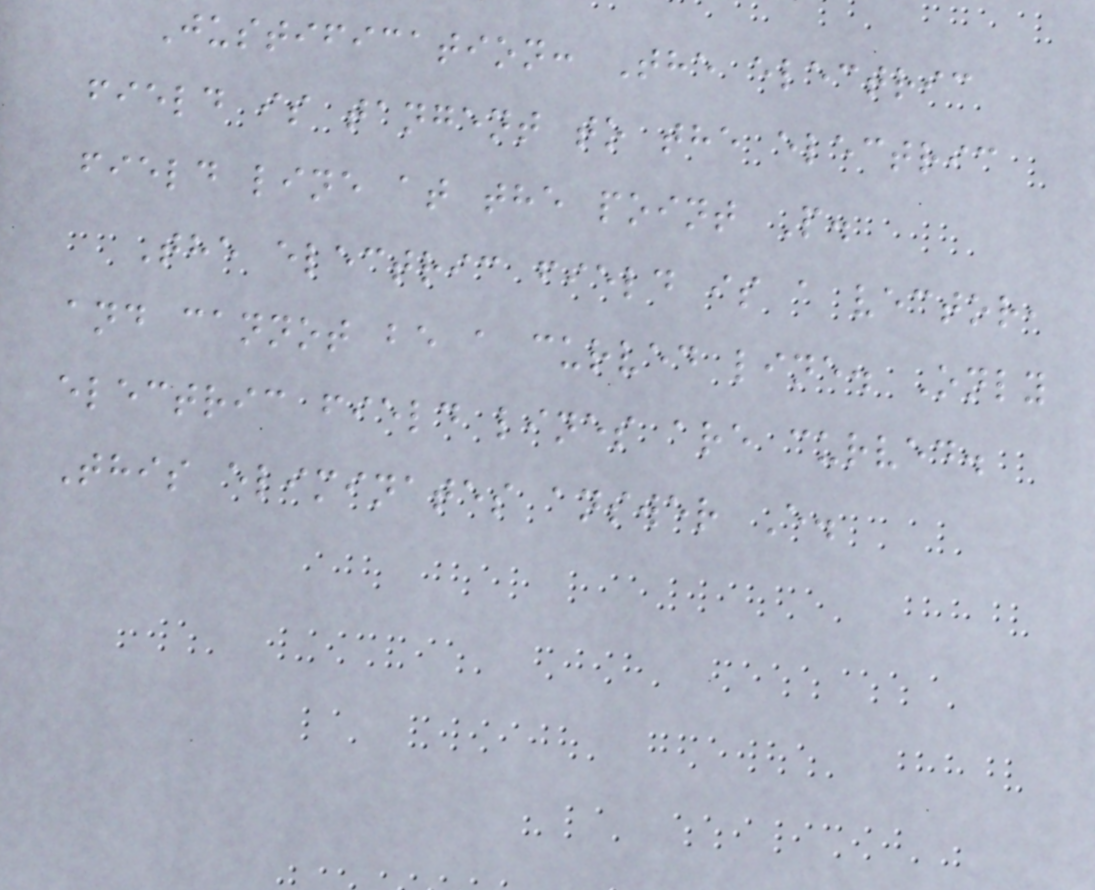Justification: The electric
field is tangent to the electric
field line at the point P.
The electric field is a vector,
and cannot be a curved line. Only
electric field lines are curved.
This eliminates answer E.
